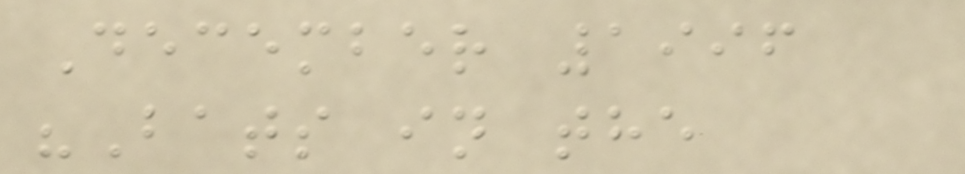December 1996
"Bats in the
